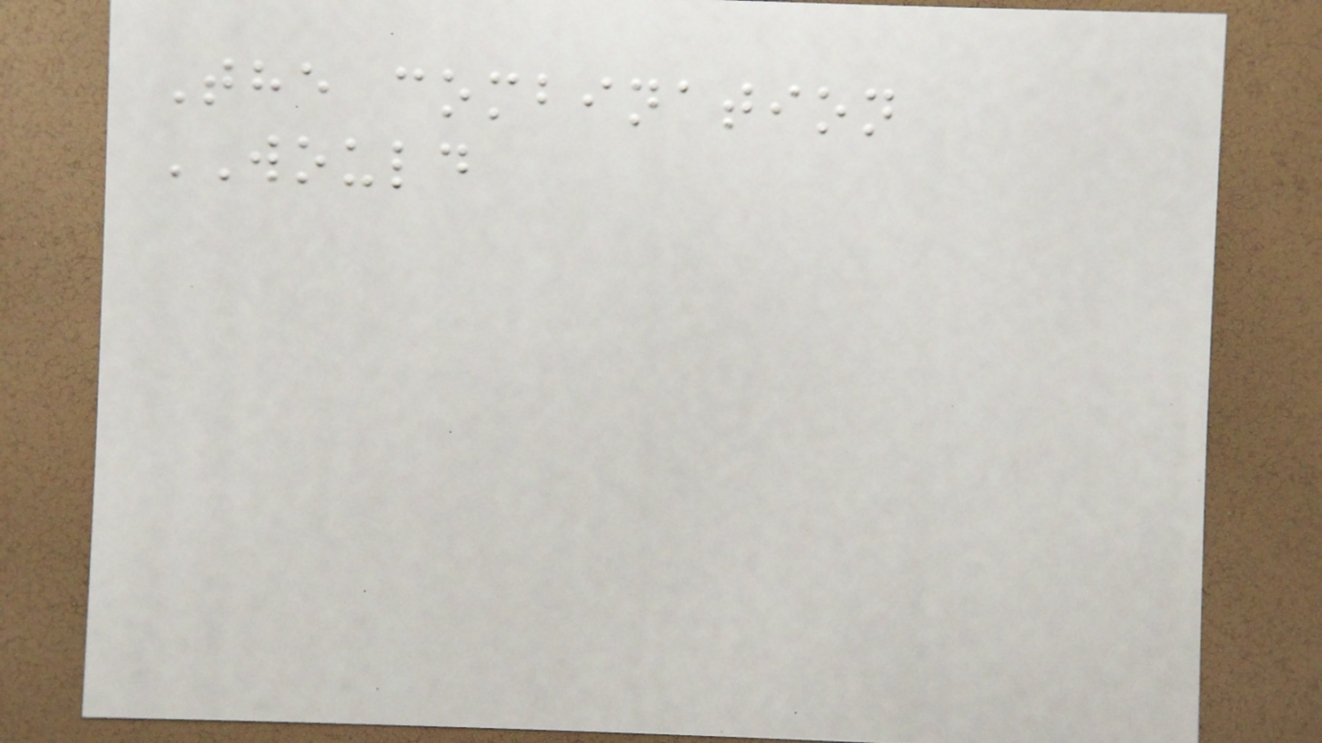The combination
WOULD
